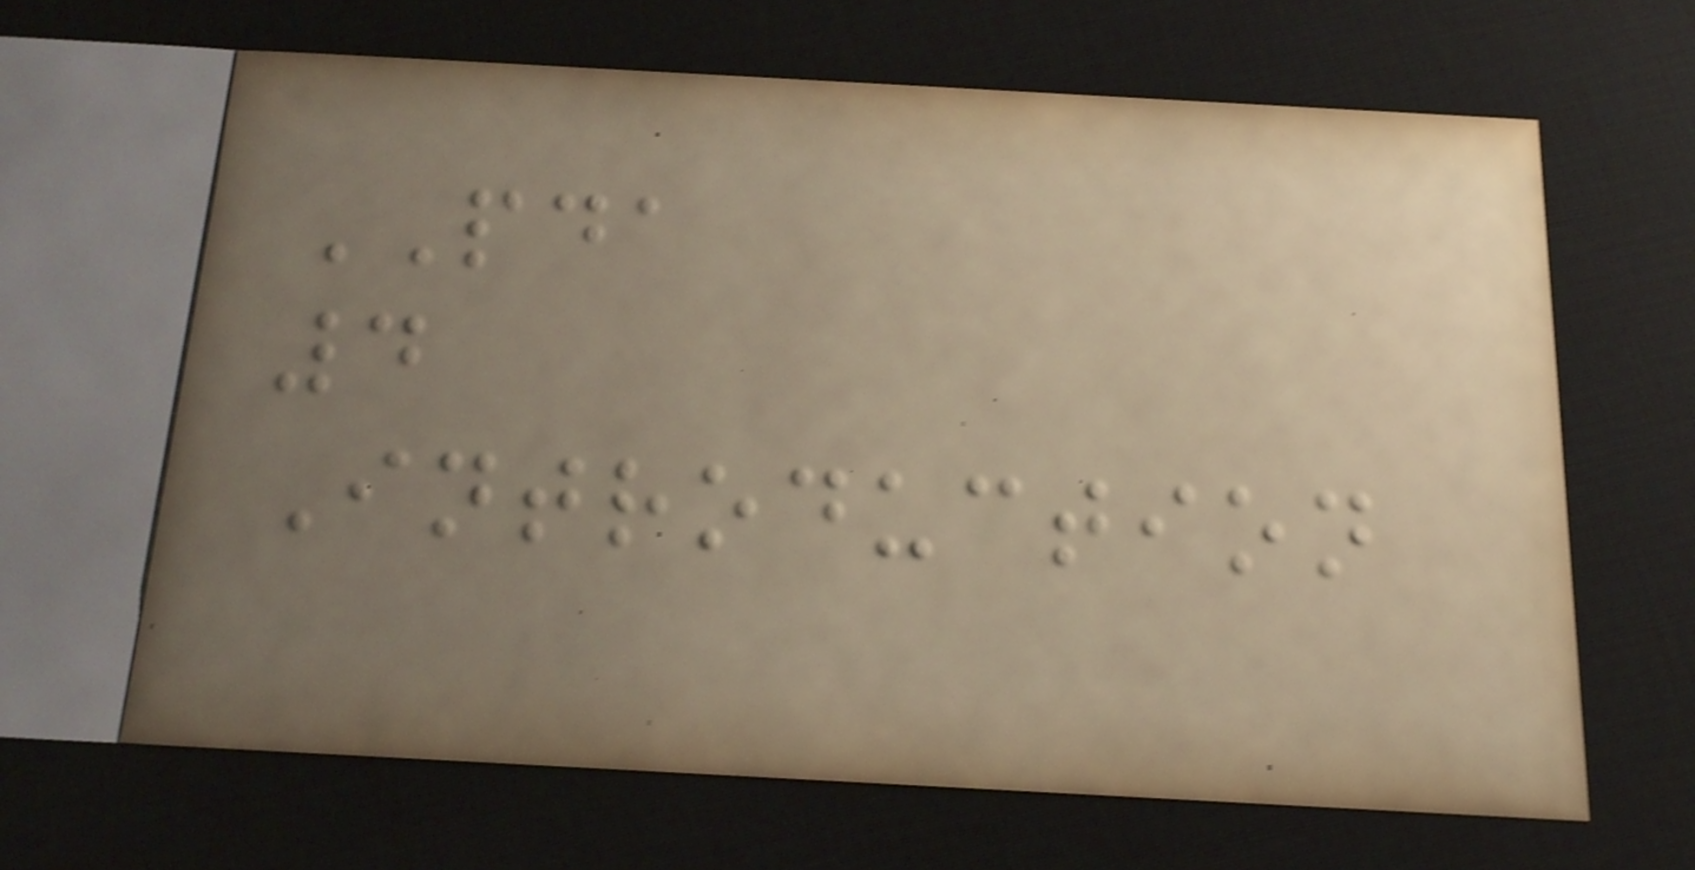PDA
4
Introduction
